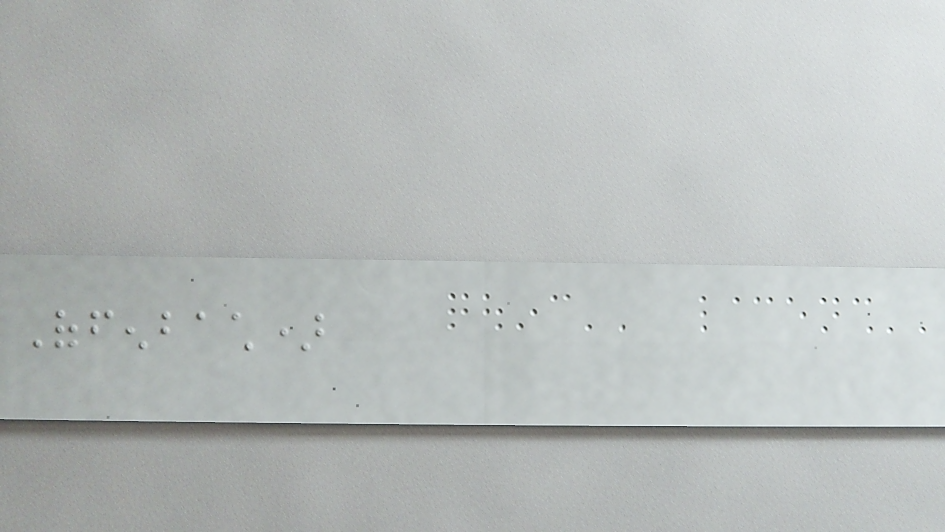Offenbach)
